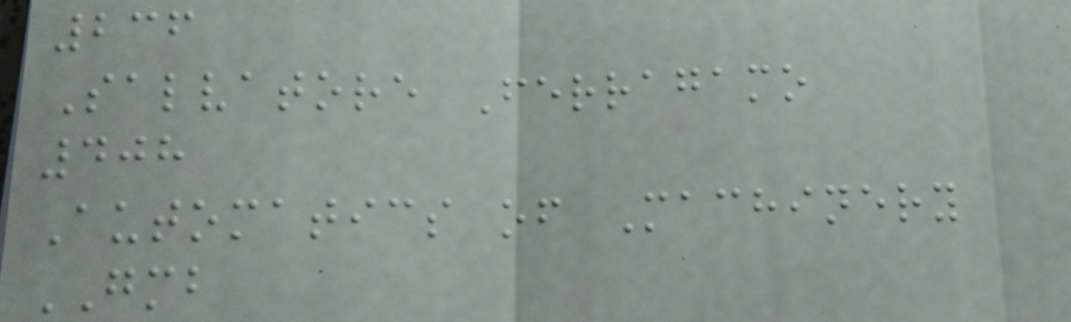236
Salvatore Ferragamo
408
Automatics of Machinery
GMB
